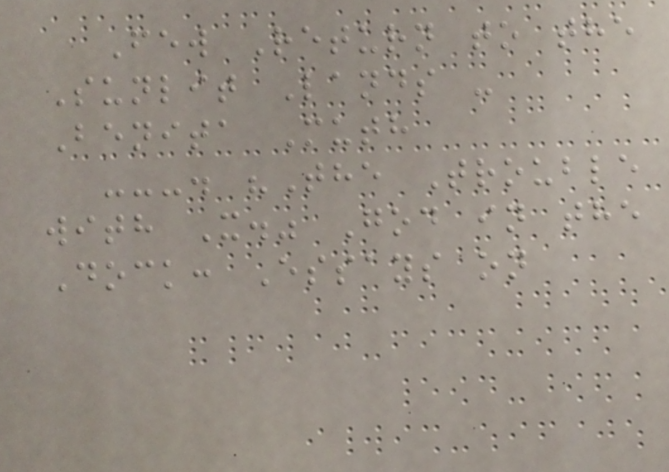Few Return to the
Sunlit Lands -
Benita Muth
---. "The Trouble
with X." God in the
Dock: Essays on
